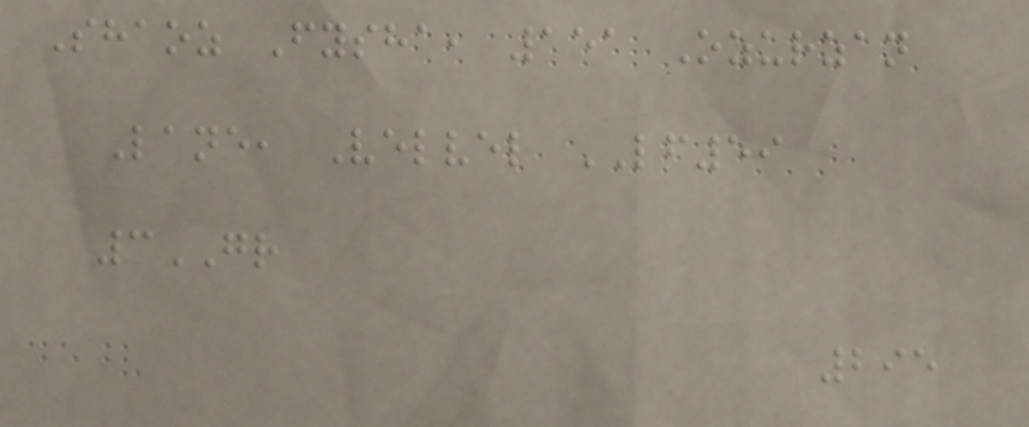Shaoz Fysha, 151 Ozurzan
Lane, Velvel LF59
3GR
295
